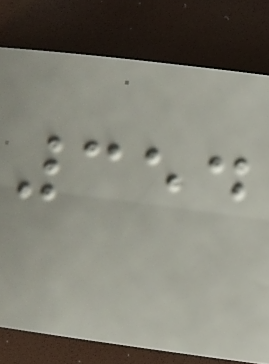354
